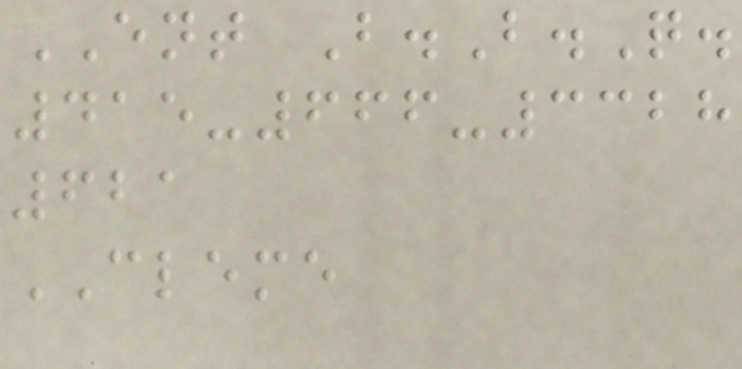ENT B.B.Q.
415-666-3328
621
CLEME
